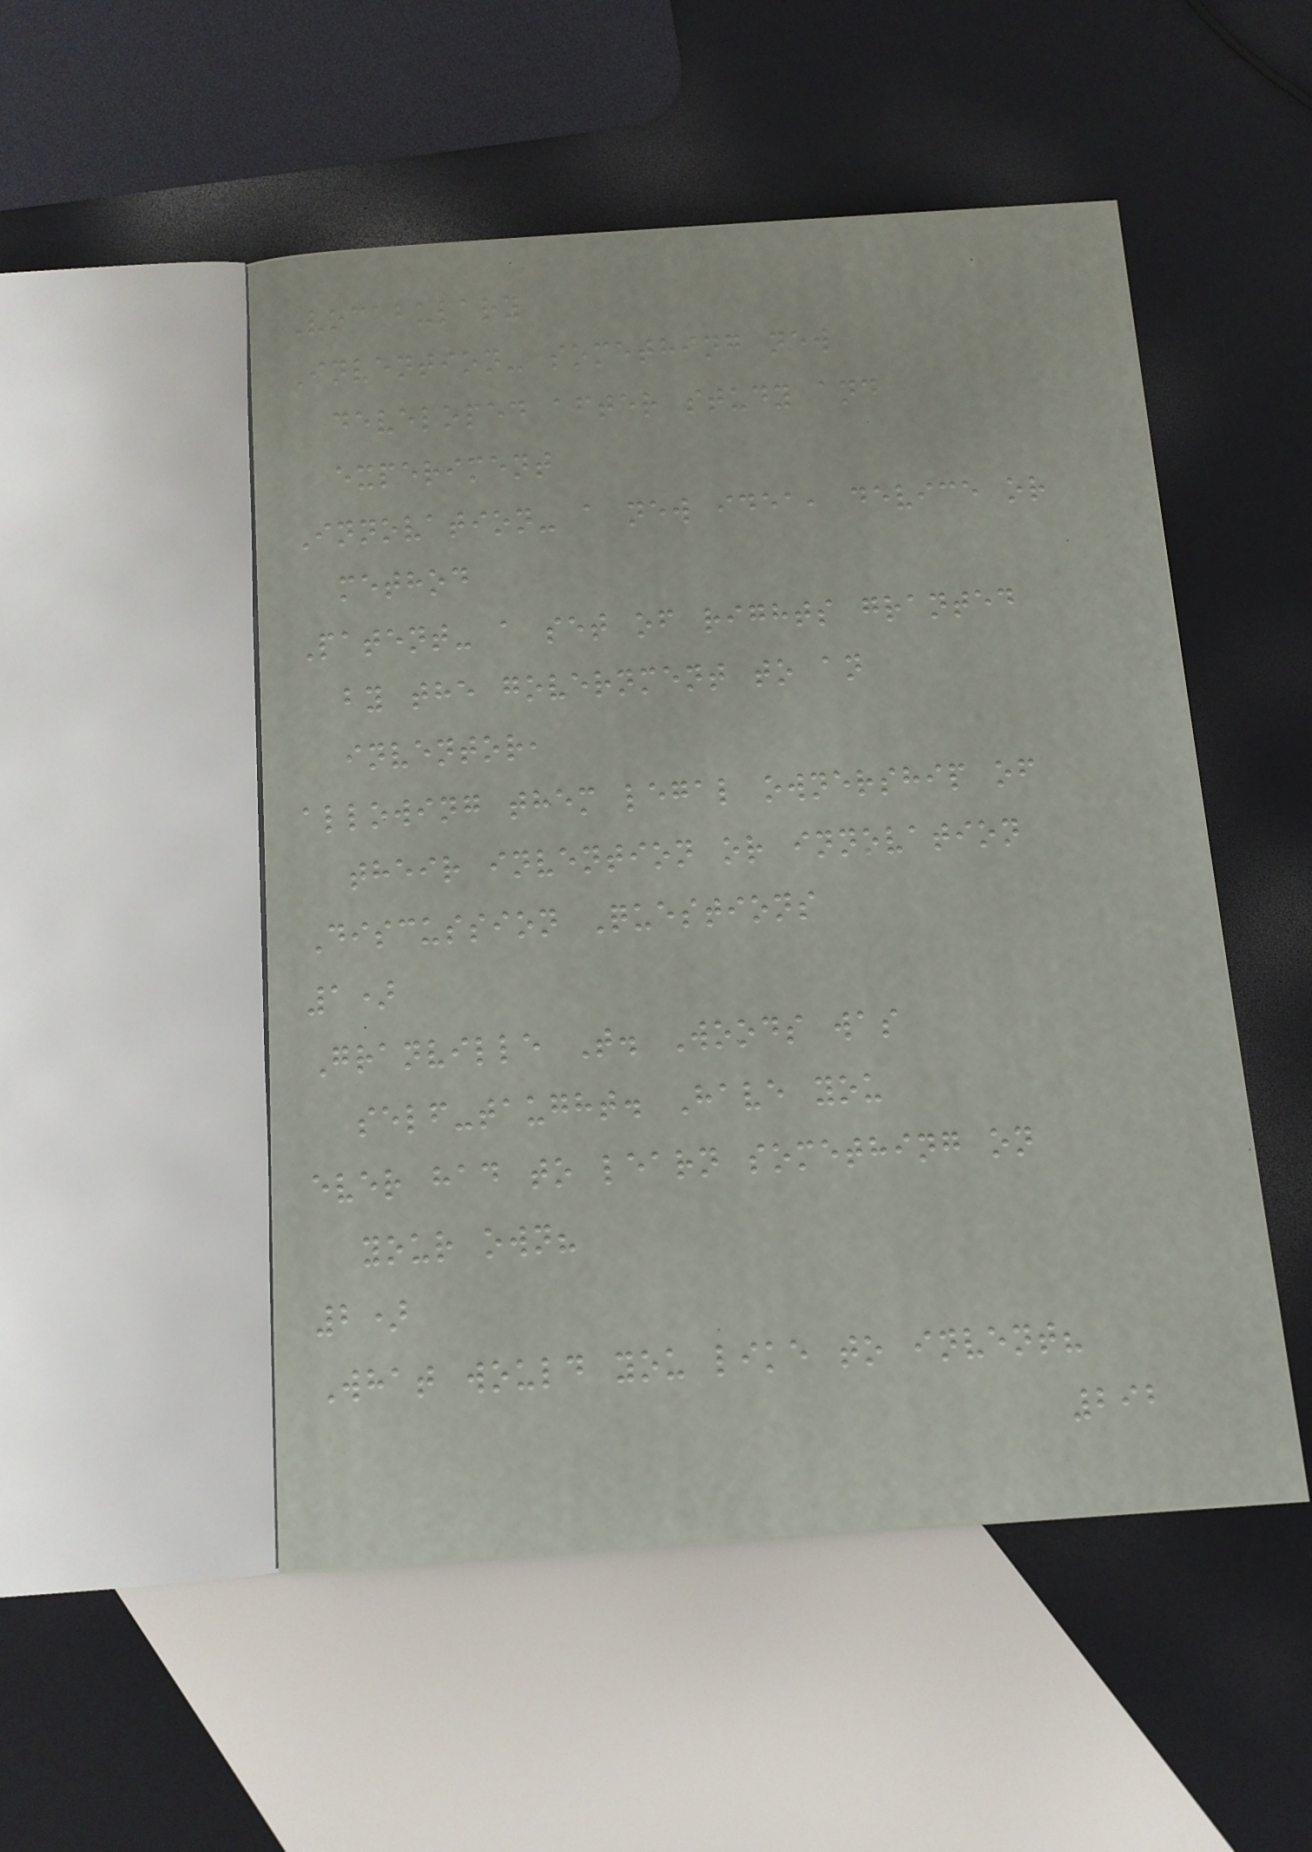Vocabulary
Invention- something new
developed after study and
experiment
Innovation- a new idea, device or
method
Patent- a set of rights granted
by the government to an
inventor,
allowing them legal ownership of
their invention or innovation
Discussion Questions
1)
Granville T. Woods was
self-taught. Have you
ever had to learn something on
your own?
2)
What would you like to invent?
292
